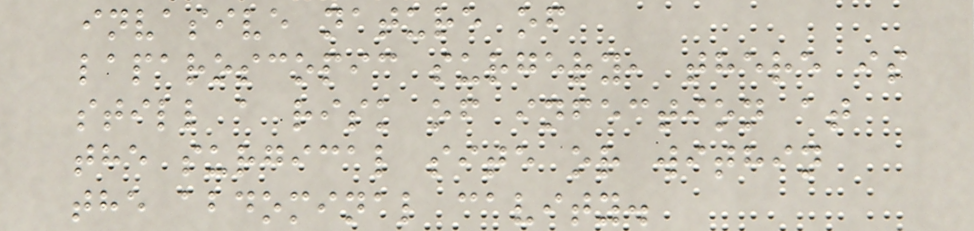invasive nature of
laparoscopic surgery, there is
still a risk of infection at
the surgical site or within
the abdominal cavity.
